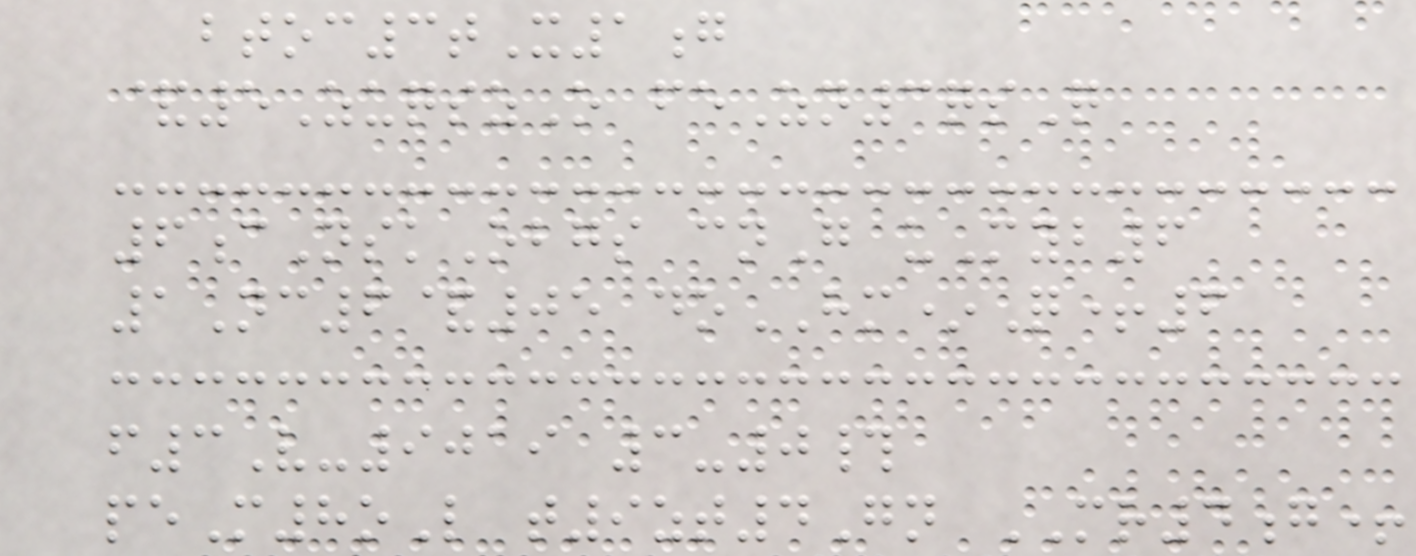btoc3tX1g
&5ZuqszO feZn3qsQ
6cNskObgs cnG uMyb6
1Nc6&05 doHM*Q+6
f3V-9019 3-0#
peM8oL t9zt4Gn MR4g+
